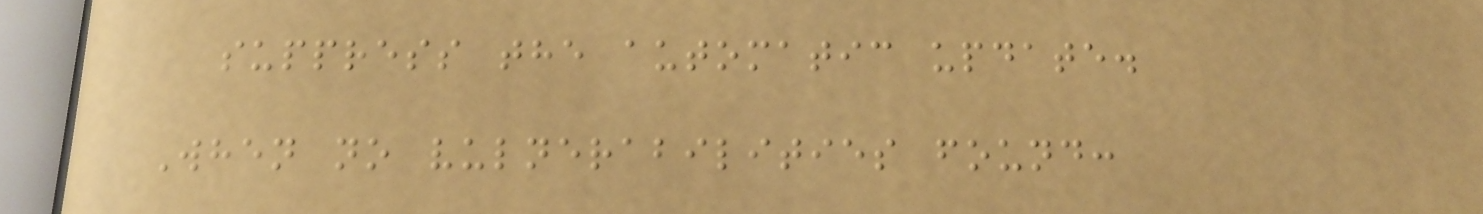suppress the automatic update.
When no vulnerabilities found:
